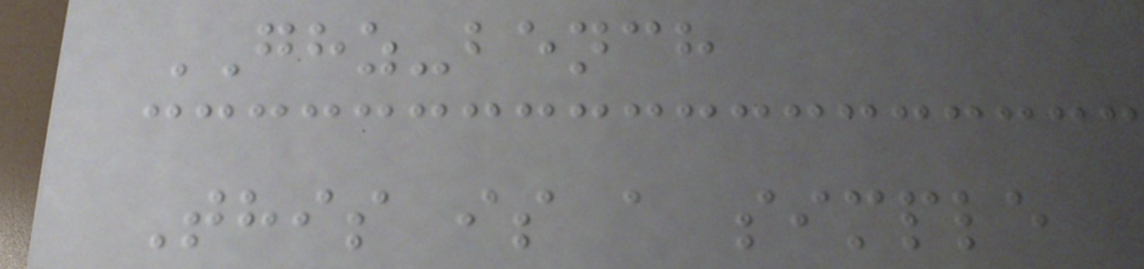GHZ-bench
This is a simple
